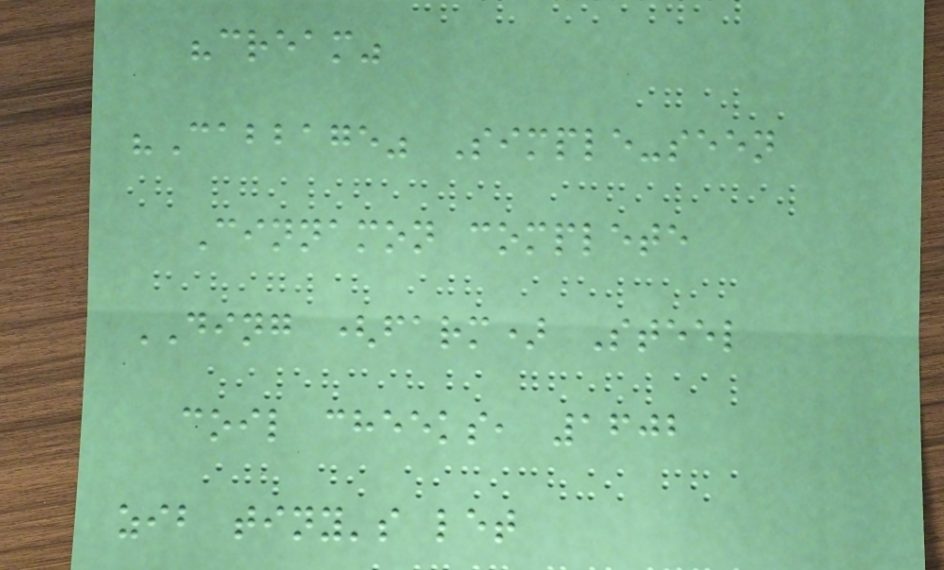"cream"
"Cabbage" Simple-seen
Cinnamon complete
DING (farm) Steel
coil cheeks, 1602
zib tiny's let
